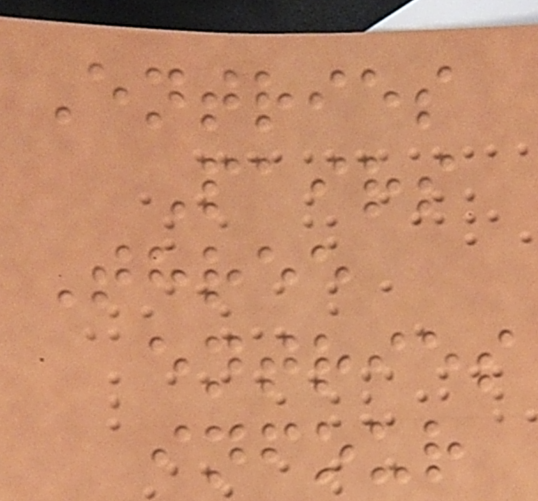Entries
Pairs
Three
entries
infour
